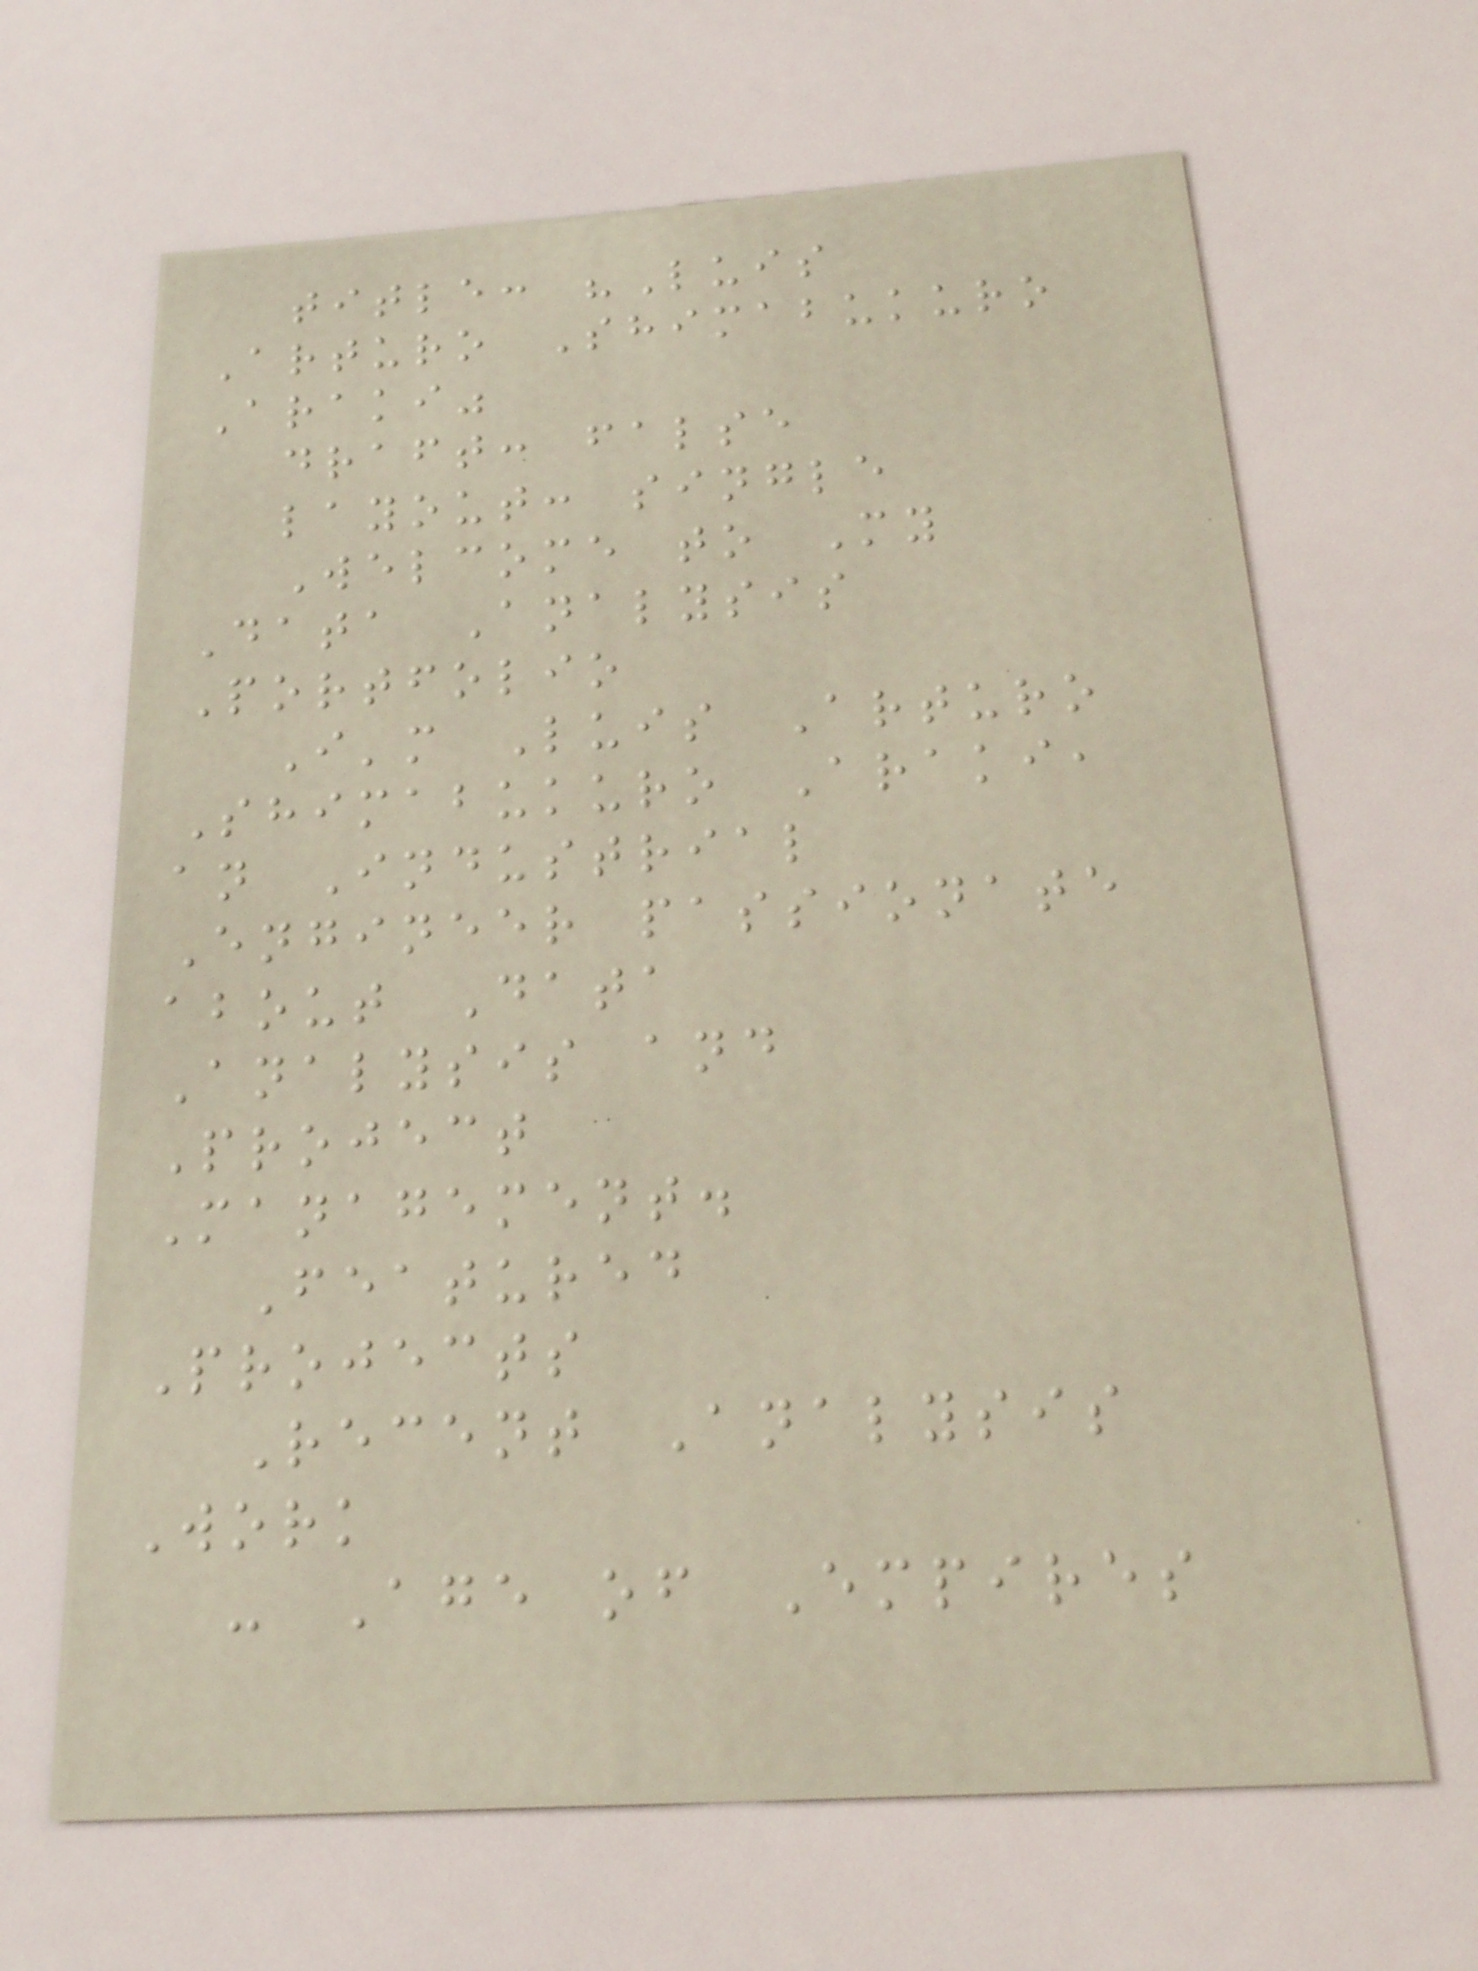title: "Luis
Arturo Shimabukuro
Araki"
draft: false
layout: single
Welcome to My
Data Analysis
Portfolio
I'm Luis Arturo
Shimabukuro Araki,
an Industrial
Engineer passionate
about Data
Analysis and
Project
Management.
Featured
Projects
Recent Analysis
Work
- Age of Empires
